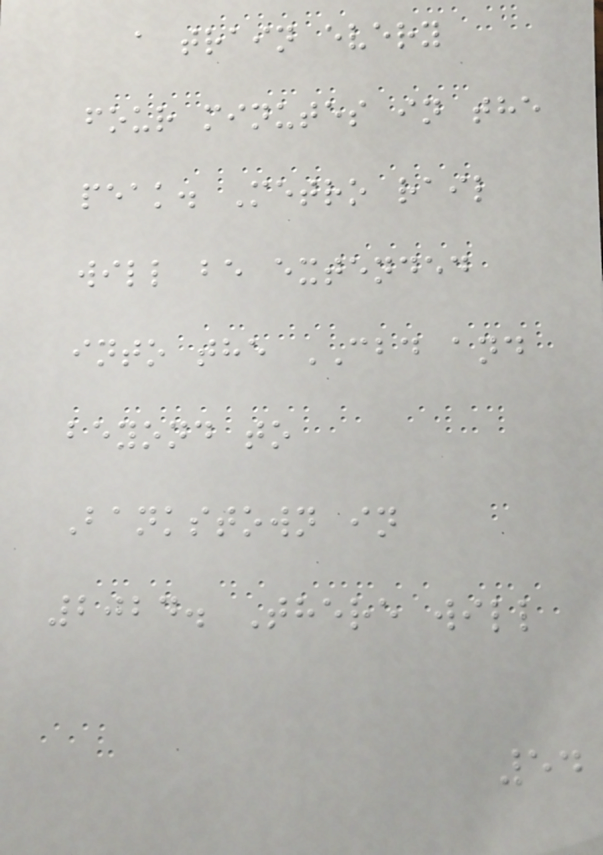a train every
four minutes in the
peak. Metro rail
will be extended
into the CBD and
beyond to
Bankstown in
2024. There will
54
